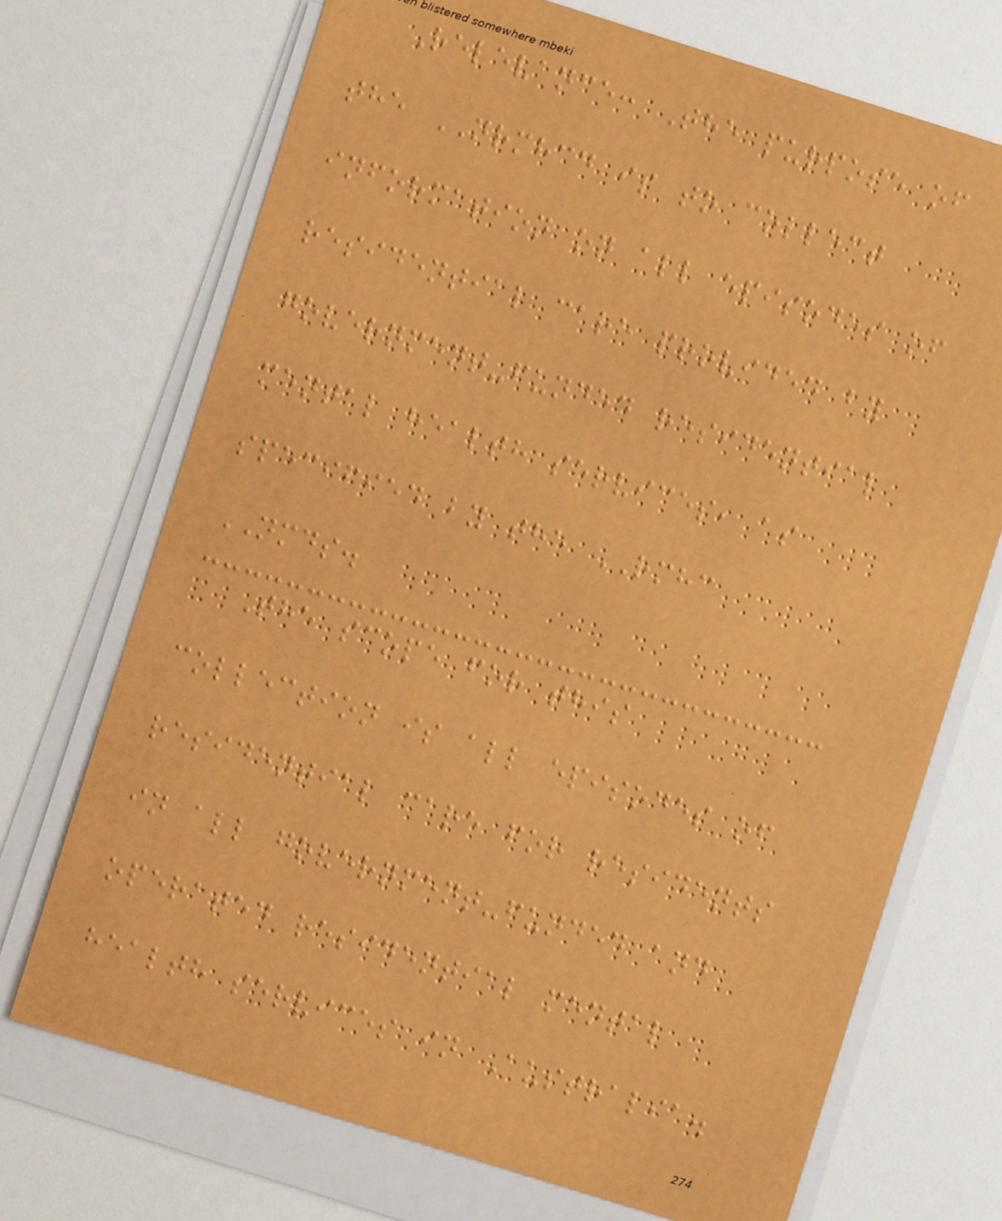Relevance: The purpose of
the NRMHCD is to collect
information on all episodes of
residential care provided by
government-funded residential
mental health services, as
specified by the RMHC
NMDS.
The scope for this
collection is all episodes of
residential care for residents
in all government-funded and
operated residential mental
health services in Australia.
